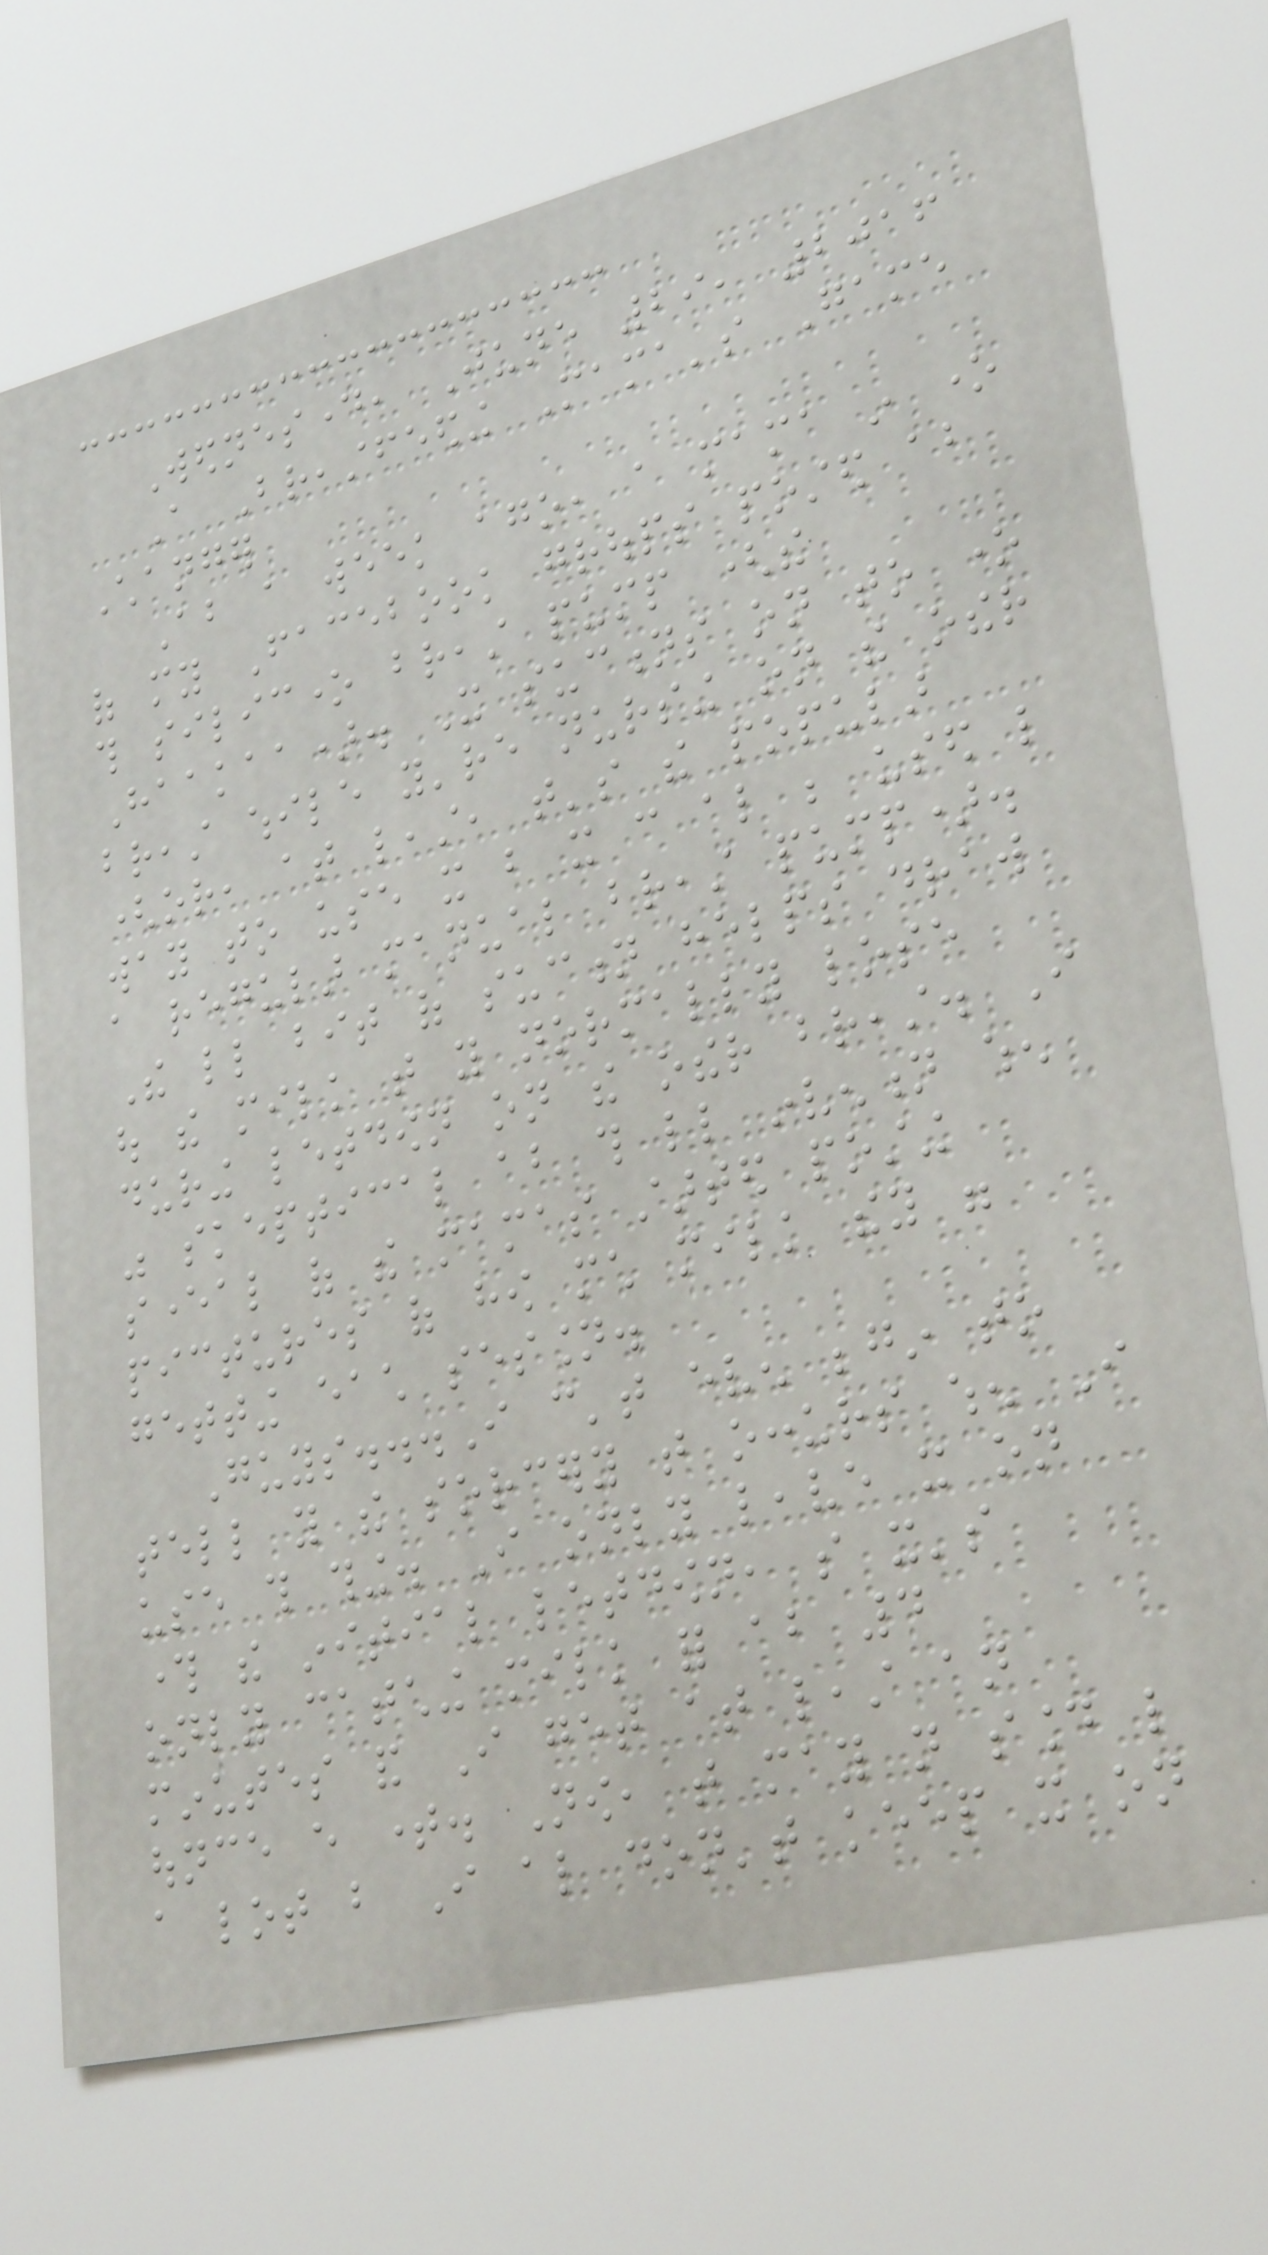Wednesday, June 29, 2016
A Breastfeeding Mama's Game
Changer
About a week ago, a mama in one
of my Facebook groups posted about
this silicone breast pump (the
Haakaa). It suctions on to one
breast while you're nursing on the other
(or, at least, that's the popular
way to use it but it can also be used like
a regular manual breast pump).
The little bit of suction helps draw
out the milk that you normally lose
during letdown on the other breast. I
was skeptical about this little invention when
several of the mamas started posting
pictures of how much milk they were
getting each session.
Guys...I can't even begin to
tell you the sorcery that occurs when I
use this thing. I only leave it on
through the initial letdown, so it's
only catching milk for about 4
minutes and I get at least an
ounce every time. Now, that may not sound like
a lot but I also don't keep it on
